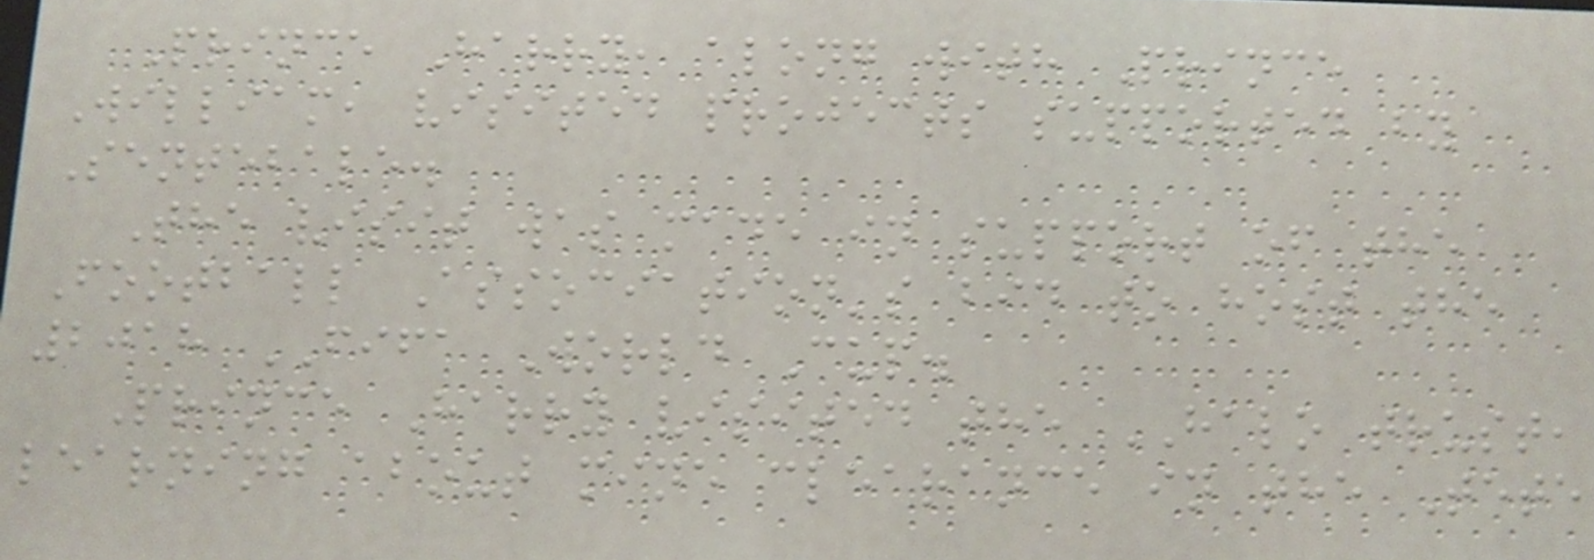Prince Harry, along with Prince
William, visited projects supported by
Sentebale.
The visit was made in support of the
Football Association's bid to host the
2018 FIFA World Cup.
Prince Harry visited the HALO trust,
learning about mine clearance in the Tete
